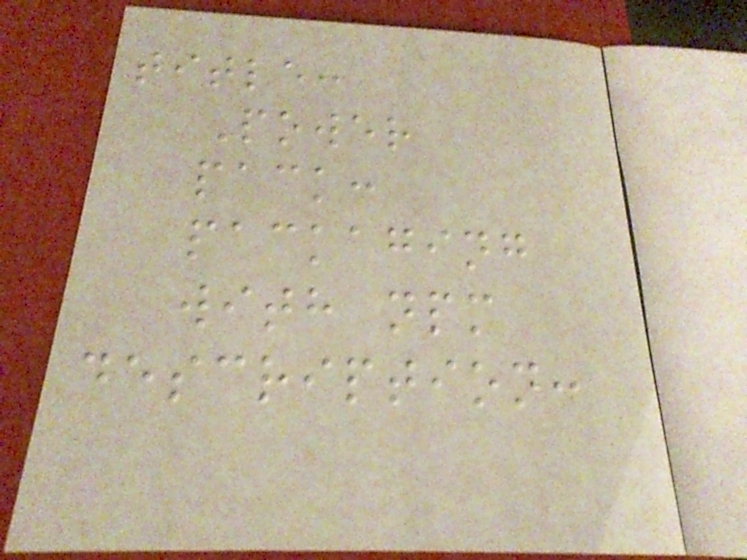title:
Power
pack:
packaging
with npm
description:
